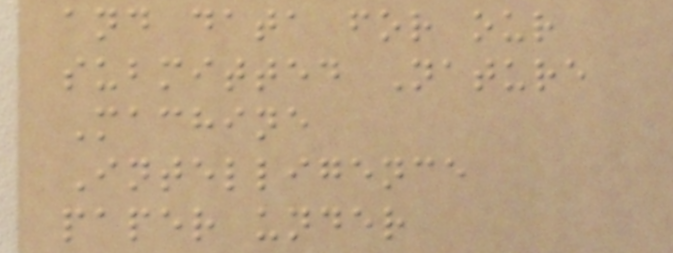and data for our
submitted Nature
Machine
Intelligence
paper under
